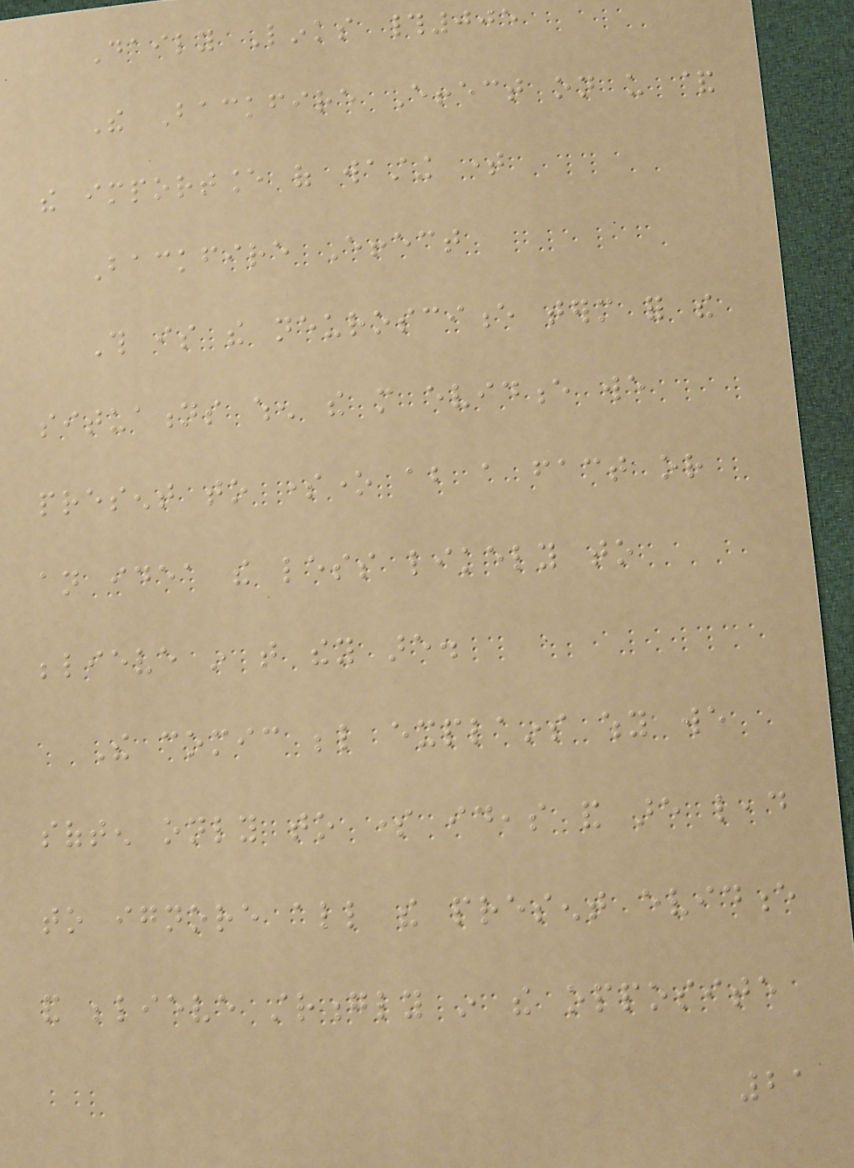Daily Links #005
The Backfire Effect on us &
the importance of wasting time
Backfire Effect
This is the neuroscience term for the
situations when the more evidence we
present to someone about a fact or
an idea the less likely to
believe in that they are.
The comic below explains why we
soften only to some ideas and are lead
to ignore all the present evidence
and believe strongly in the opposite
21
